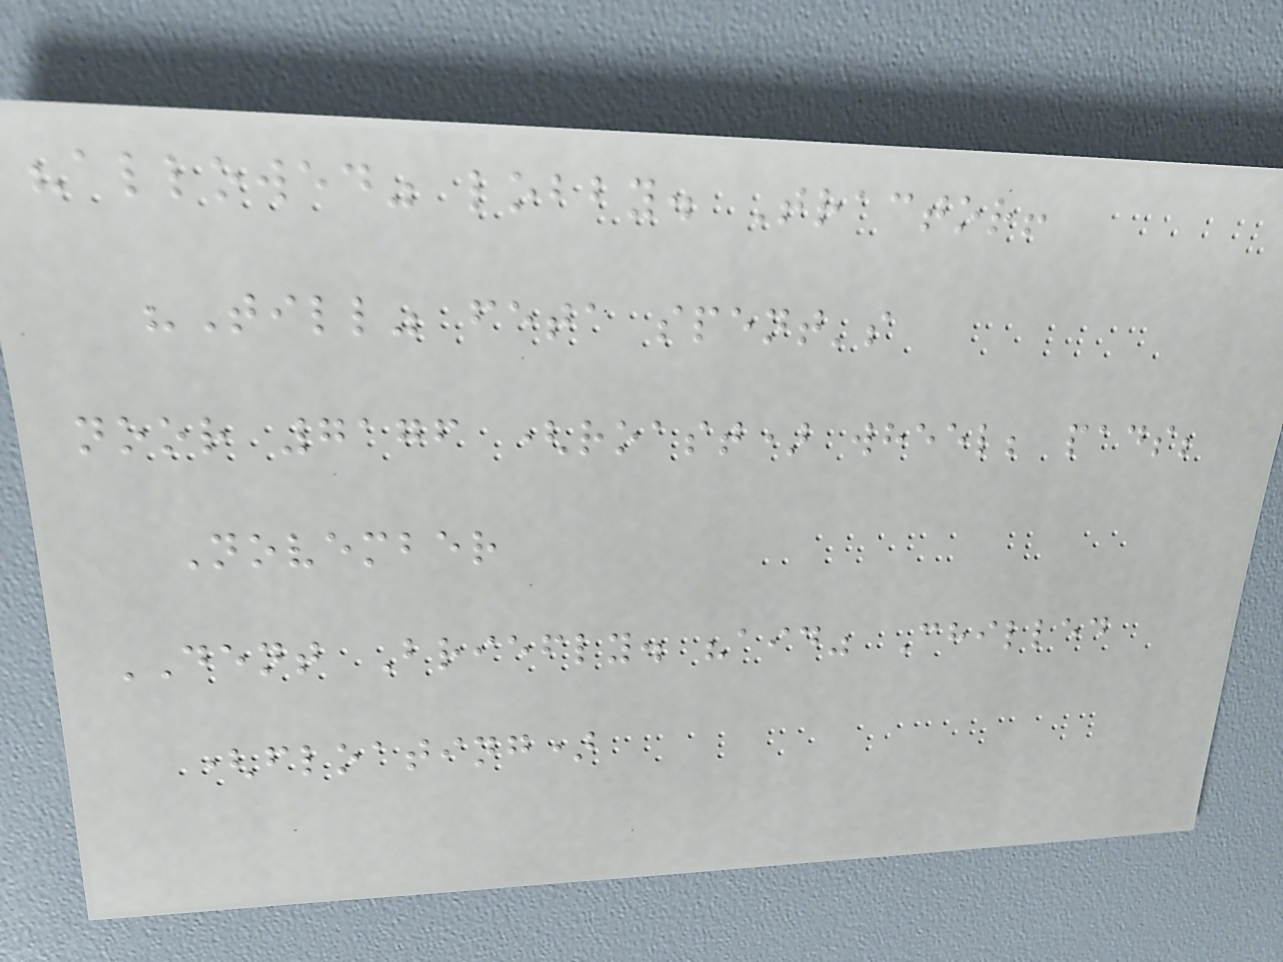"allowed" lobby. Tractor!
"Till" feta spent's
noor 7176 (roast) wheel; pads;
November
DENT Briefly. "aid" Chilled
(floating)
